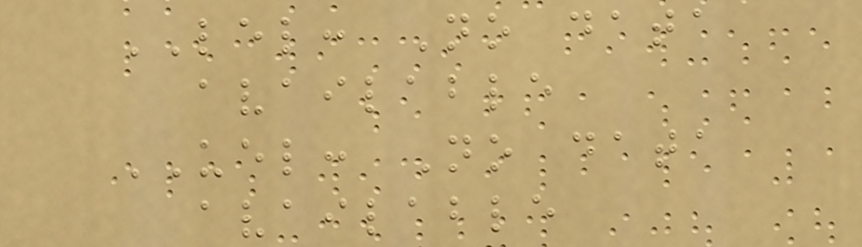LEL: No data
available
UEL: No data
available
